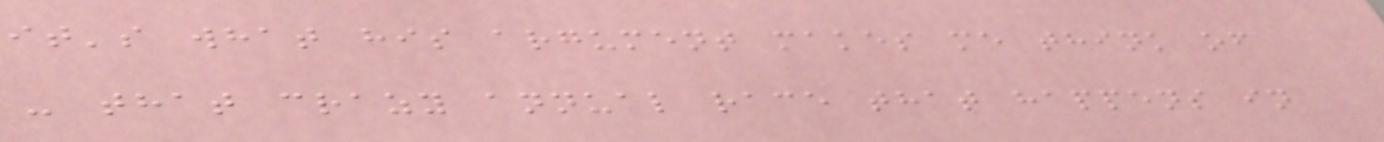it's what his argument makes me think of
- that crazy annual race that happens in
